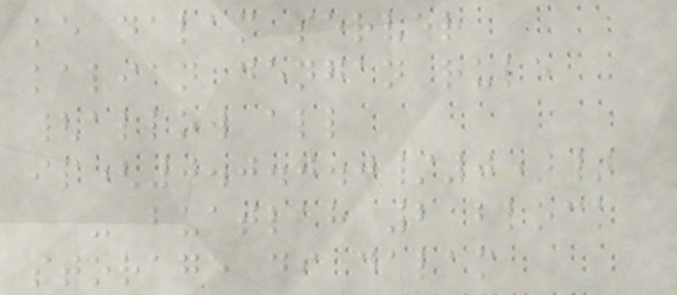ke dalam server
kalian dengan rule
{allow all
ip(0.0.0.0/0)}
- buatlah 2 block
storage di dalam
